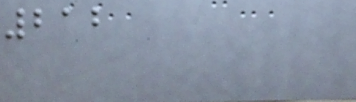212
